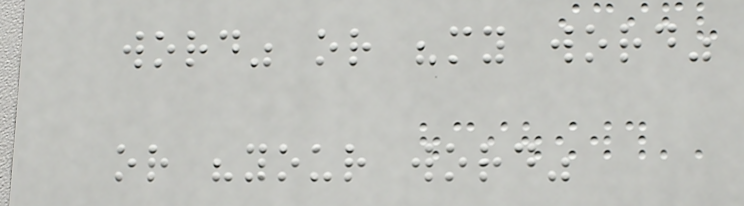word" or "my word"
or "your word"
